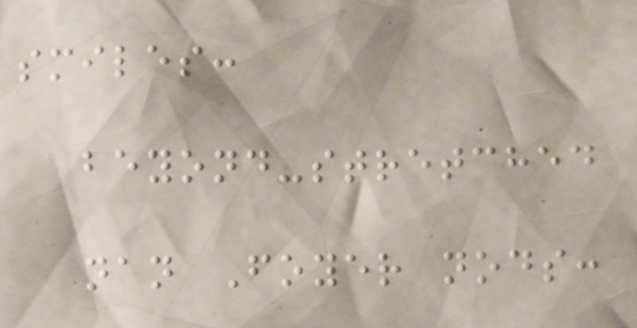smiles:
beyond-stretched
nan Foyer nods:
